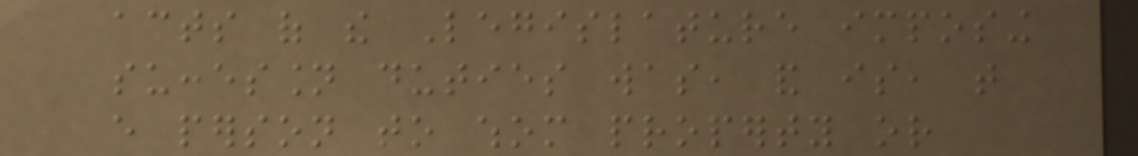acts of the Legislature imposing
succession duties was, and is, that
every person to whom property or
